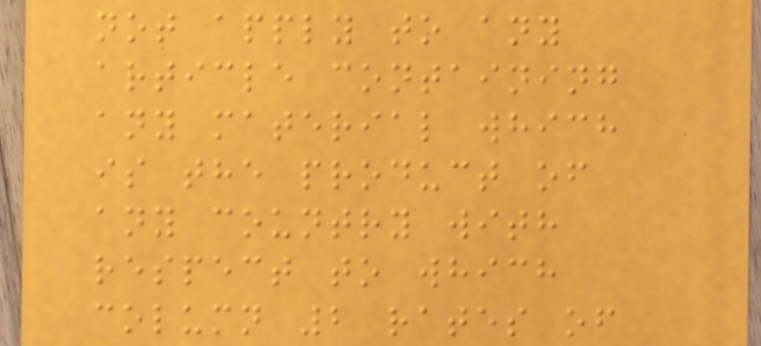not apply to any
article containing
any material which
is the product of
any country with
respect to which
column 2 rates of
